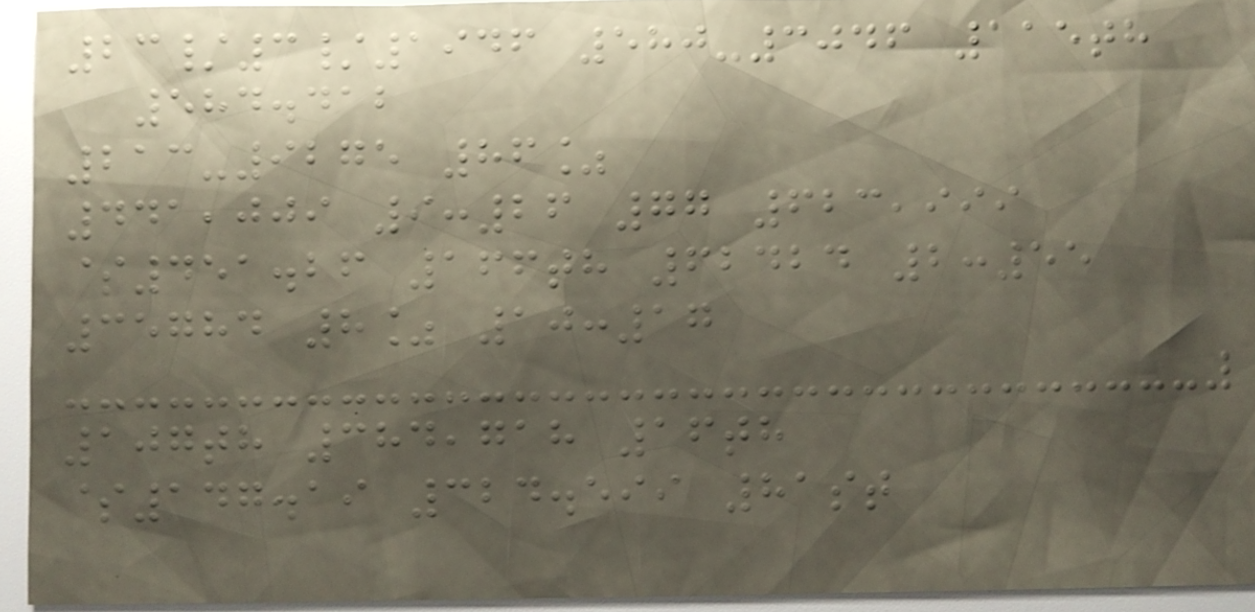23/3/1946 580-3046 115th
584.412
213-9275 86%
441,009 9:26 77 623,999
$451.26 166th 62424 2:55
35784 8% 10:17
107th 384,718 16th
$147.19 324.599 81st
